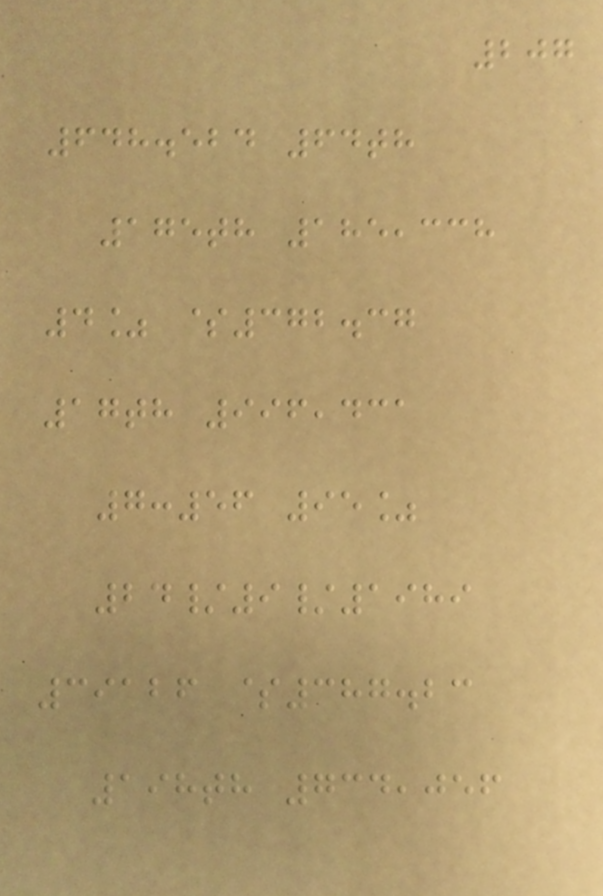207
648.524 64th
175th 185,338
4% $372.37
17th 996,431
7:56 95%
24/9/1989
39126 $387.23
198th 734,056
